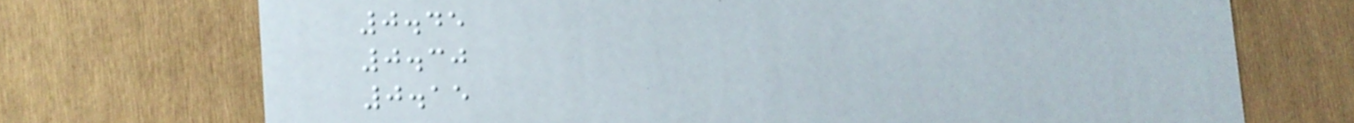0.45
0.30
0.15
